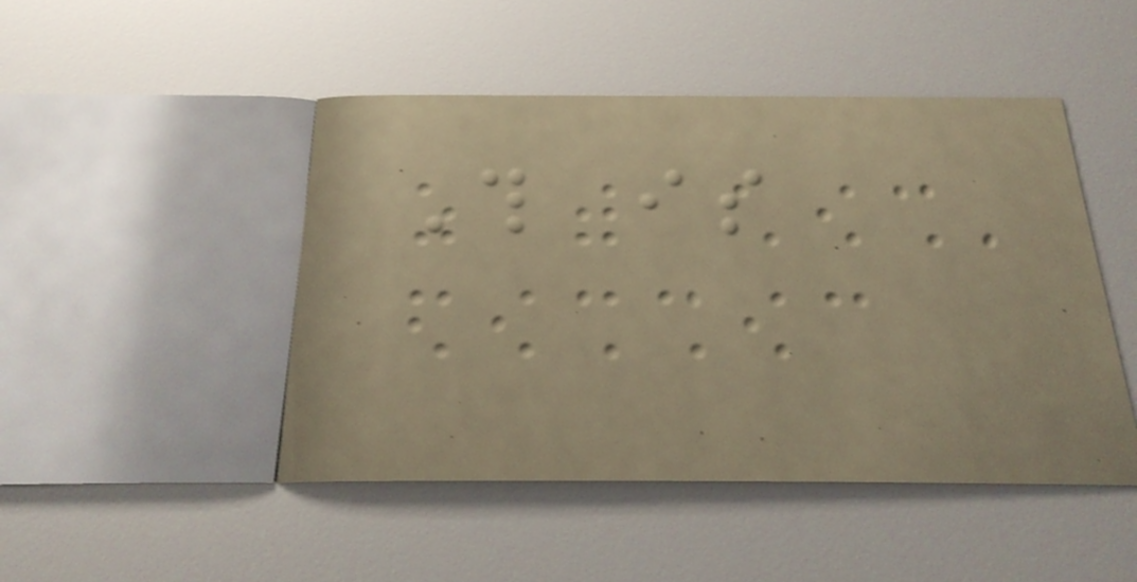This is
